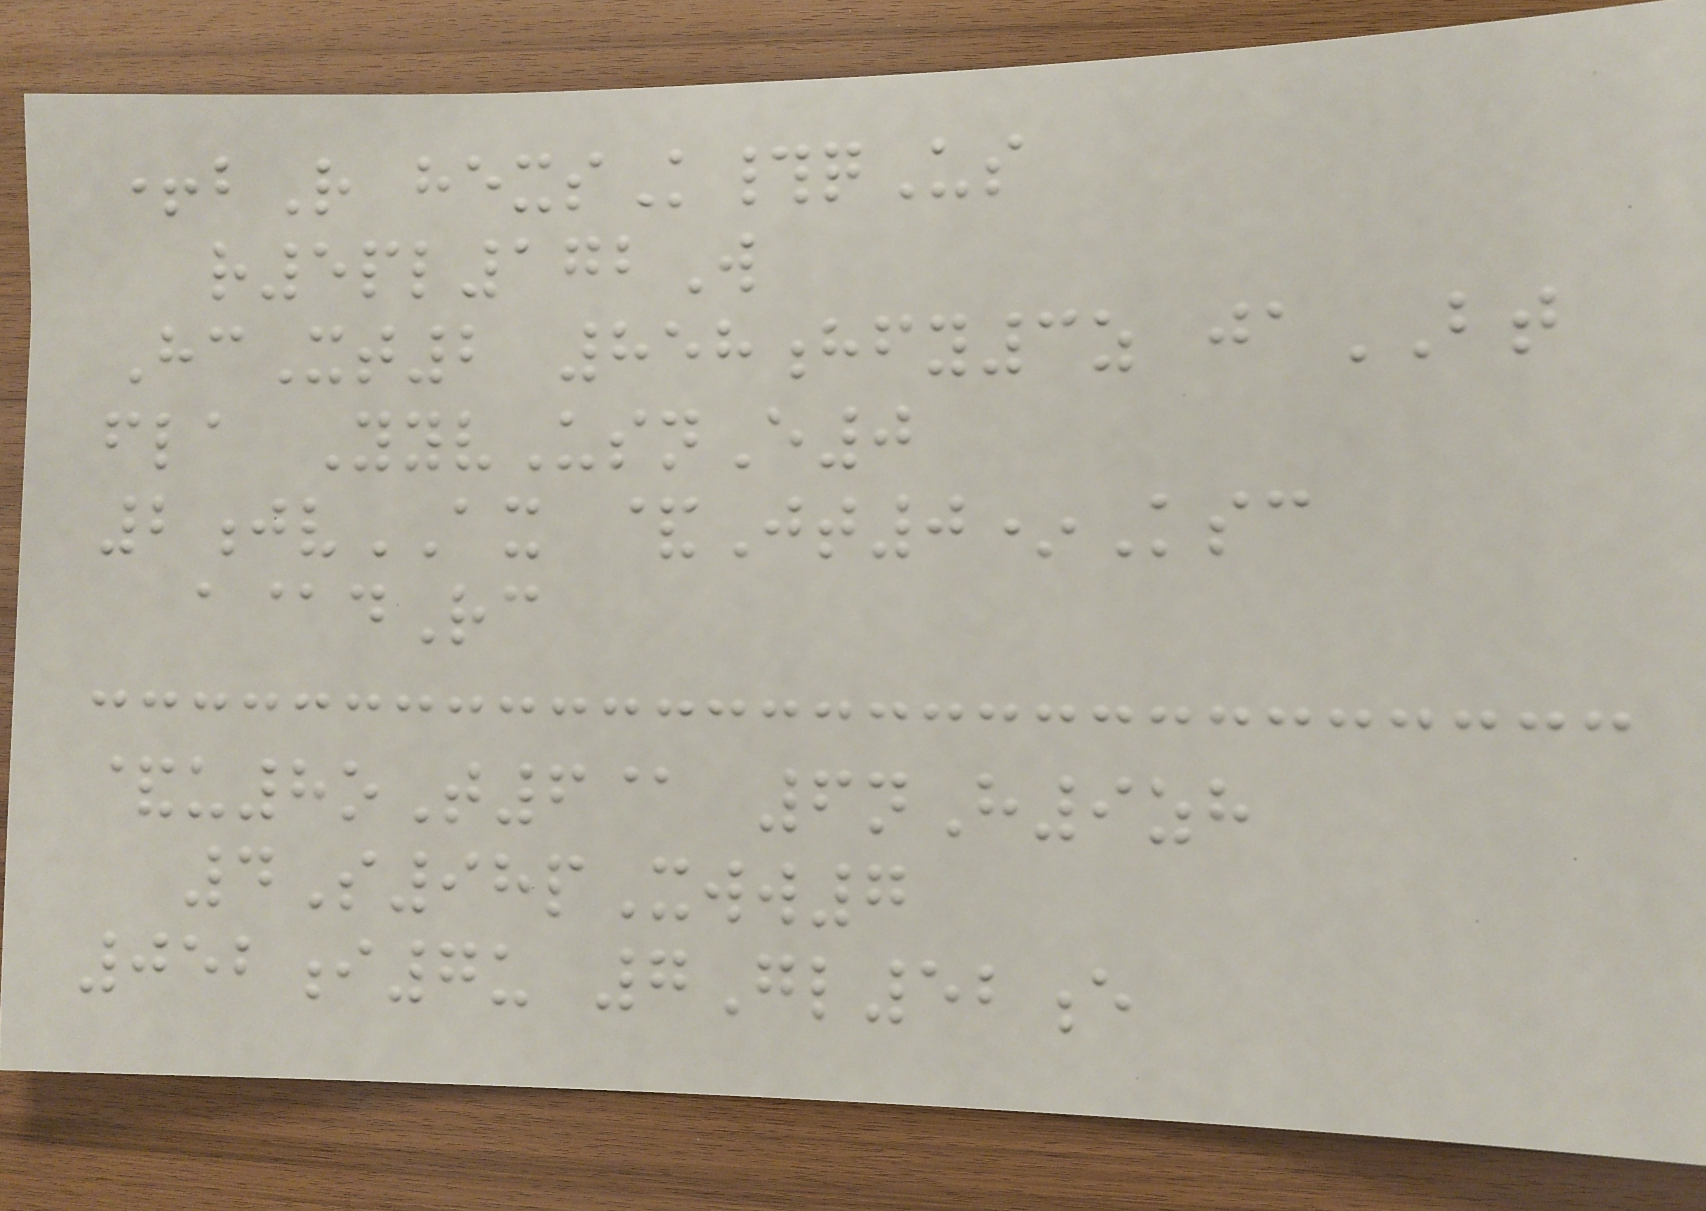+bR hexsK#qUs
r5pl172W
HcXt2 858hfy3z jaBT
fla YyvUsnE0
2jvAX &Jt0*Ksc
a@dRc
&u8oT6@ 6nH9zh
4S98pXww7
052i7u 7Gl52e
